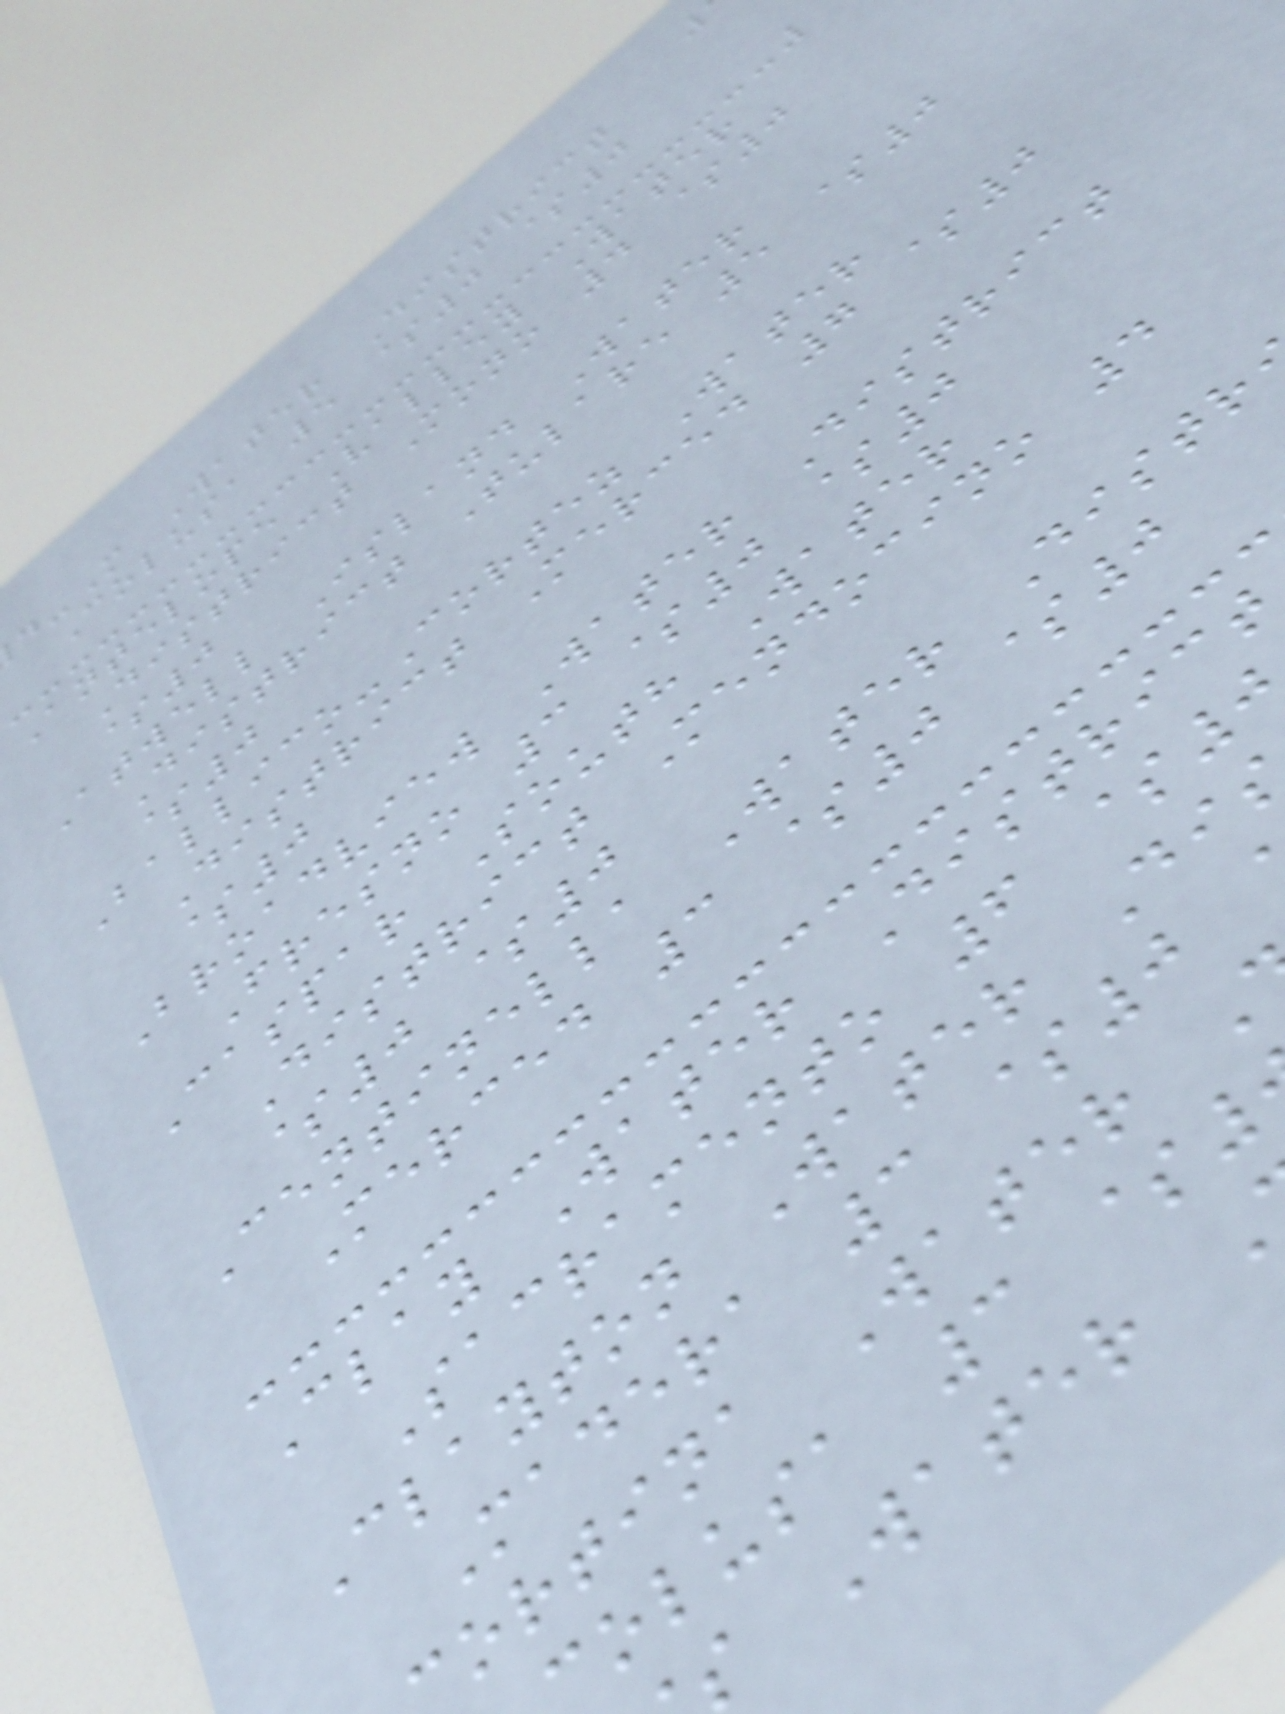-M Water District
Colusa 5 $0 $0
Antelope Valley Water
District Mono 4 $0
$0
Atwell Island Water
District Tulare 5 $0
$0
Ballico-Cortez Water
District Merced 7 $0
$0
Broadview Water District
Fresno 3 $0 $0
Caspar South Water
District Mendocino 4
$0 $0
Centinella Water Distr
Merced 3 $0 $0
Clay Water District
Sacramento 6 $0
Clayton Water Di
Madera 3 $0
ortina Water
olusa 3 $
s Water
